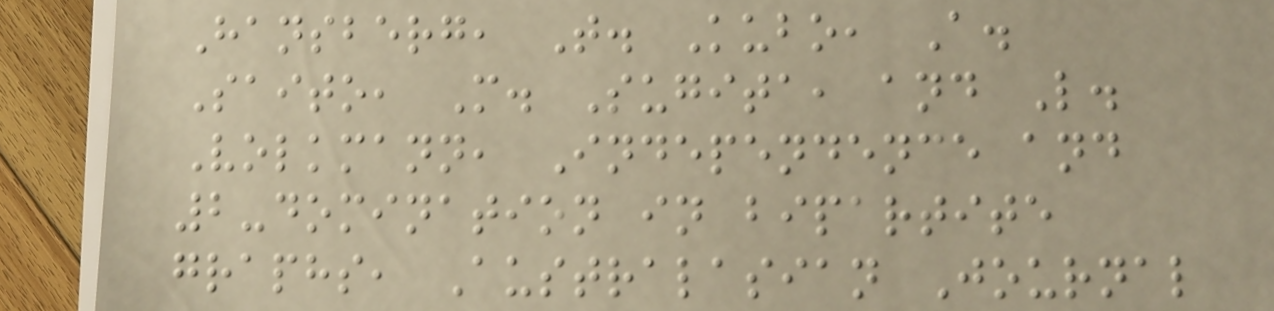Hansberg, T. Kubo, A.
Saito, M. Sugita, and L.
Volkmann, Independence and
2-domination in bipartite
graphs, Australasian Journal
